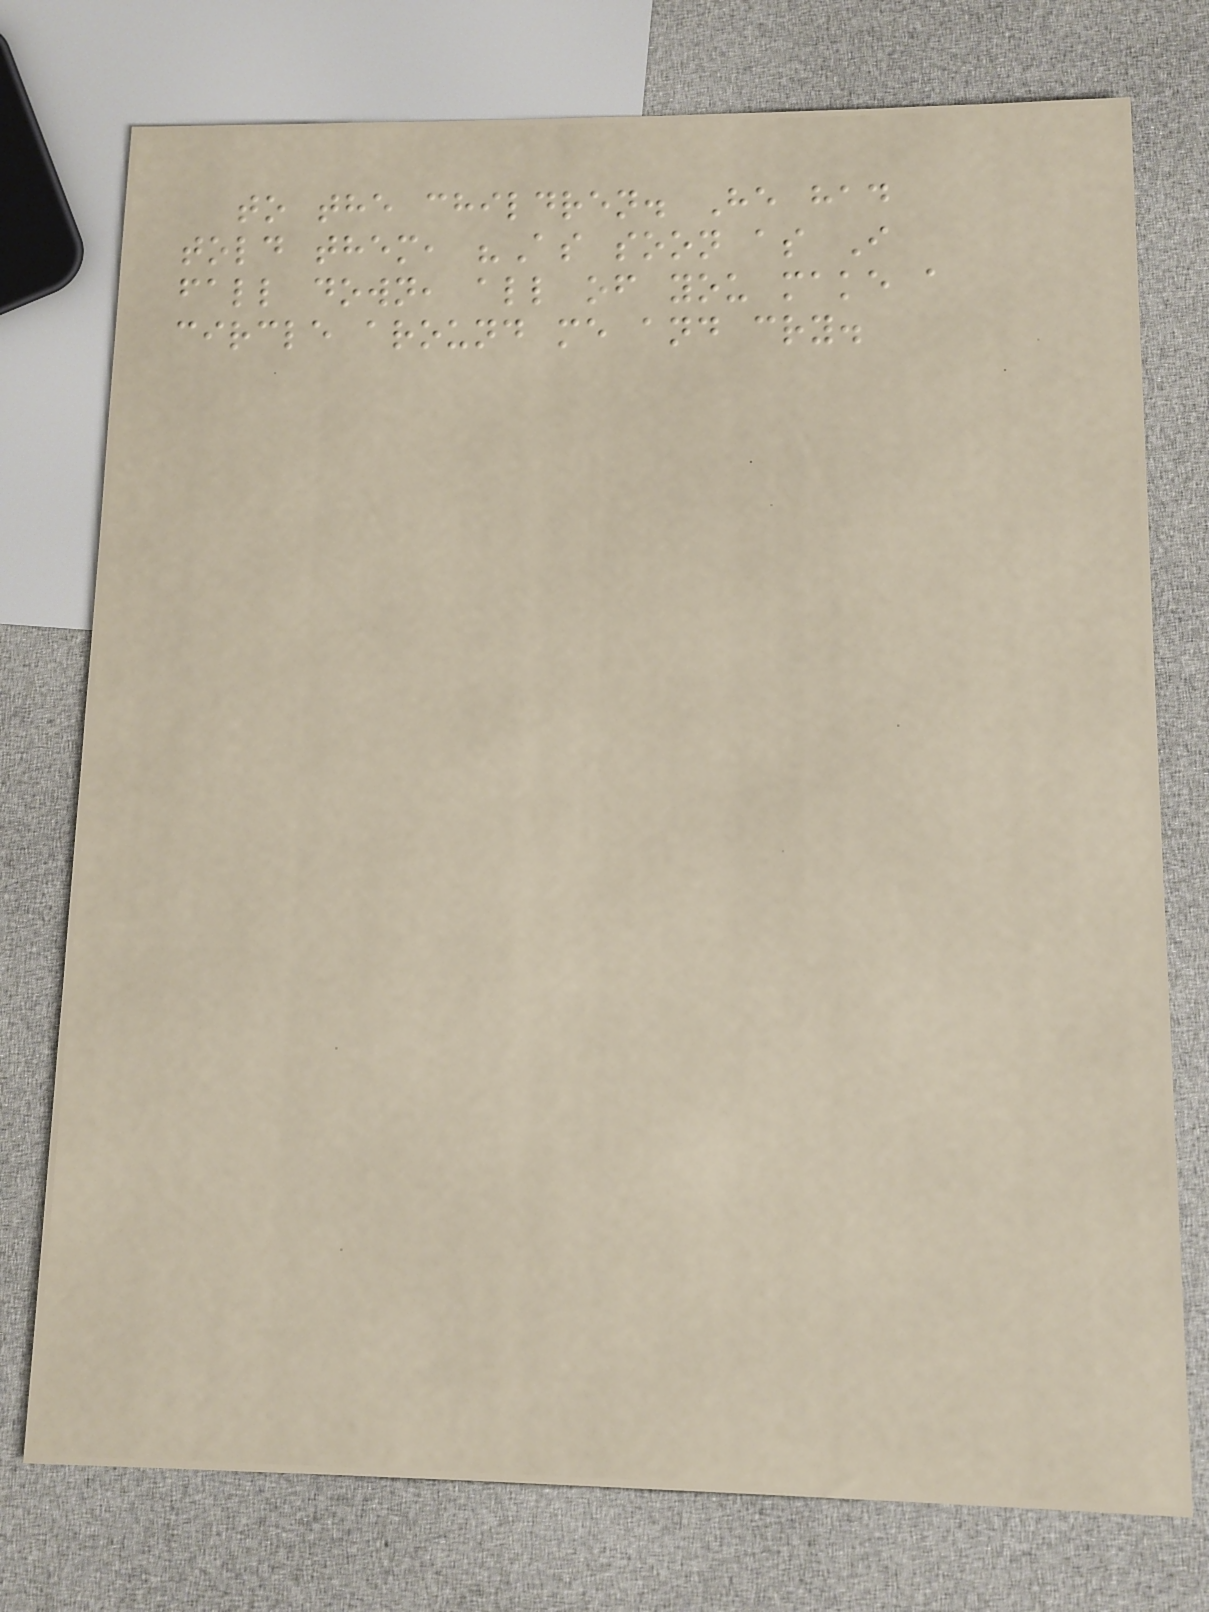to the children. He had
told them, "As soon as I
fall down, all of you make a
circle around me and cry.
